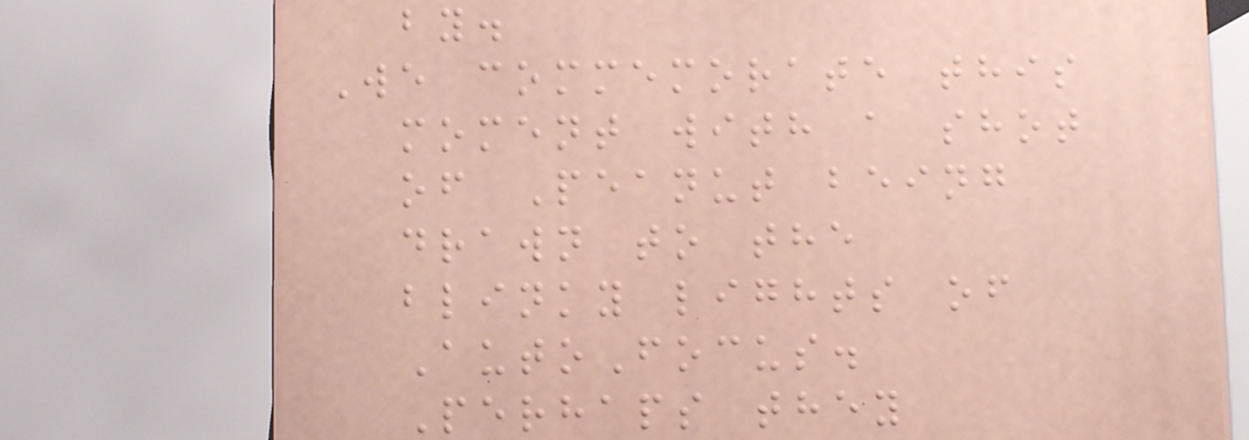by.
We commemorate this
moment with a shot
of Peanut being
drawn to the
blinky lights of
AutoFocus.
Perhaps they
